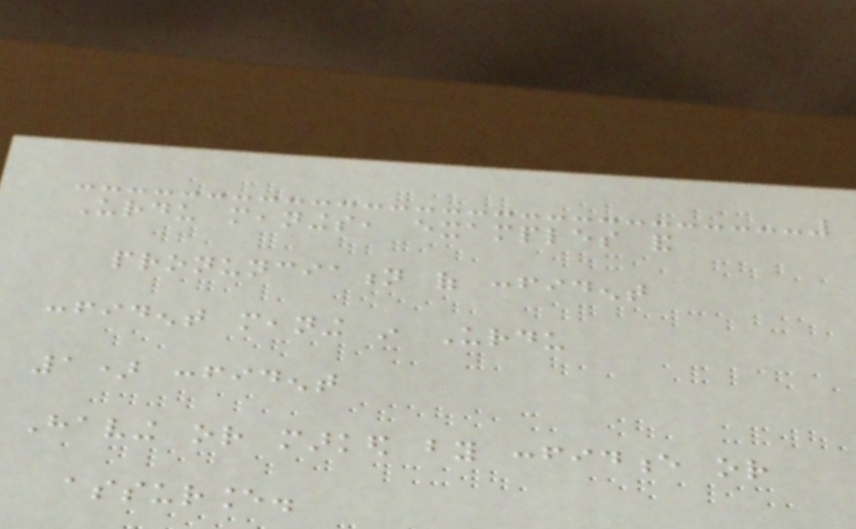Urdu meanings, examples and
pronunciation of confident
confident meaning in Urdu
1) confident
Having or marked by confidence or
assurance.
